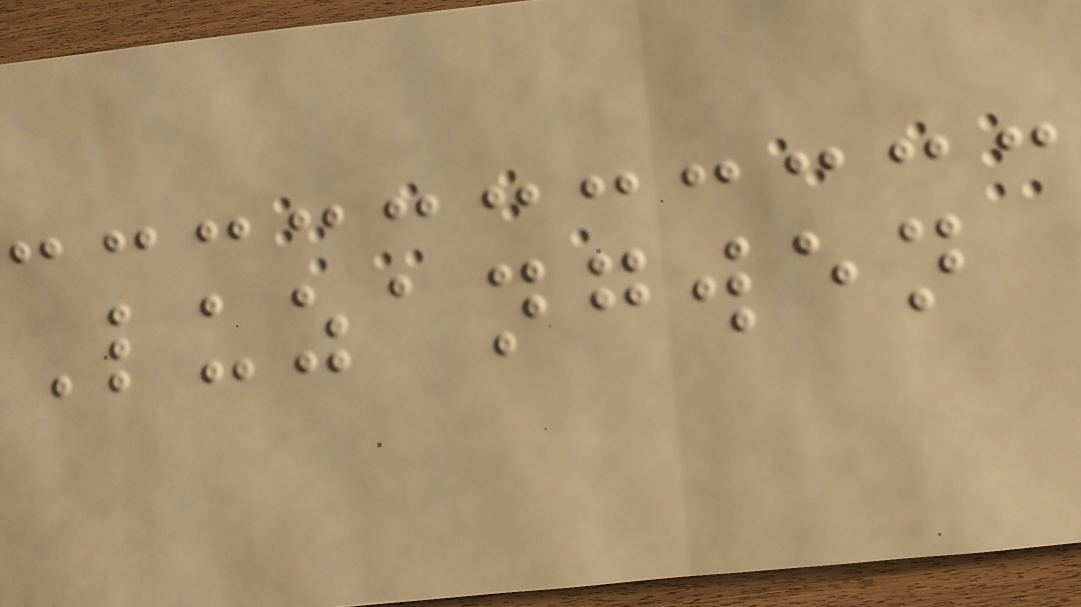Luzangwen
